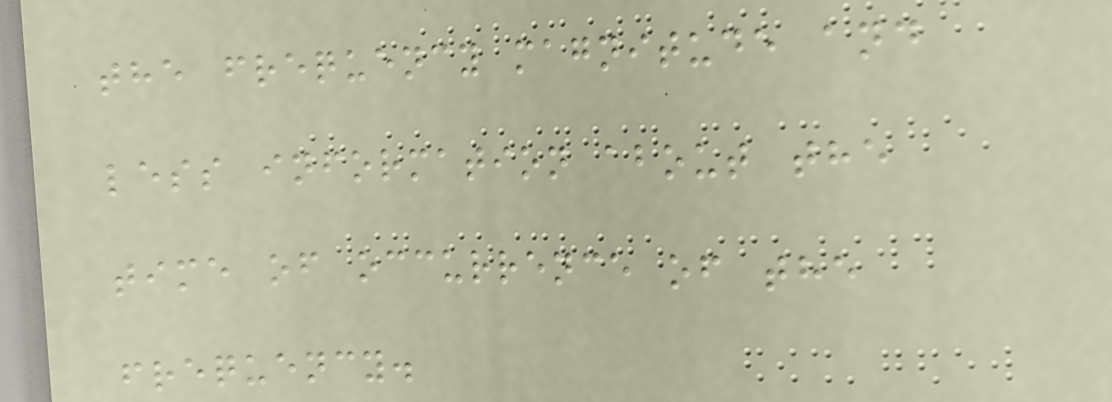the frequency magnitude and
less information about the
time of occurrence of the
frequency.
